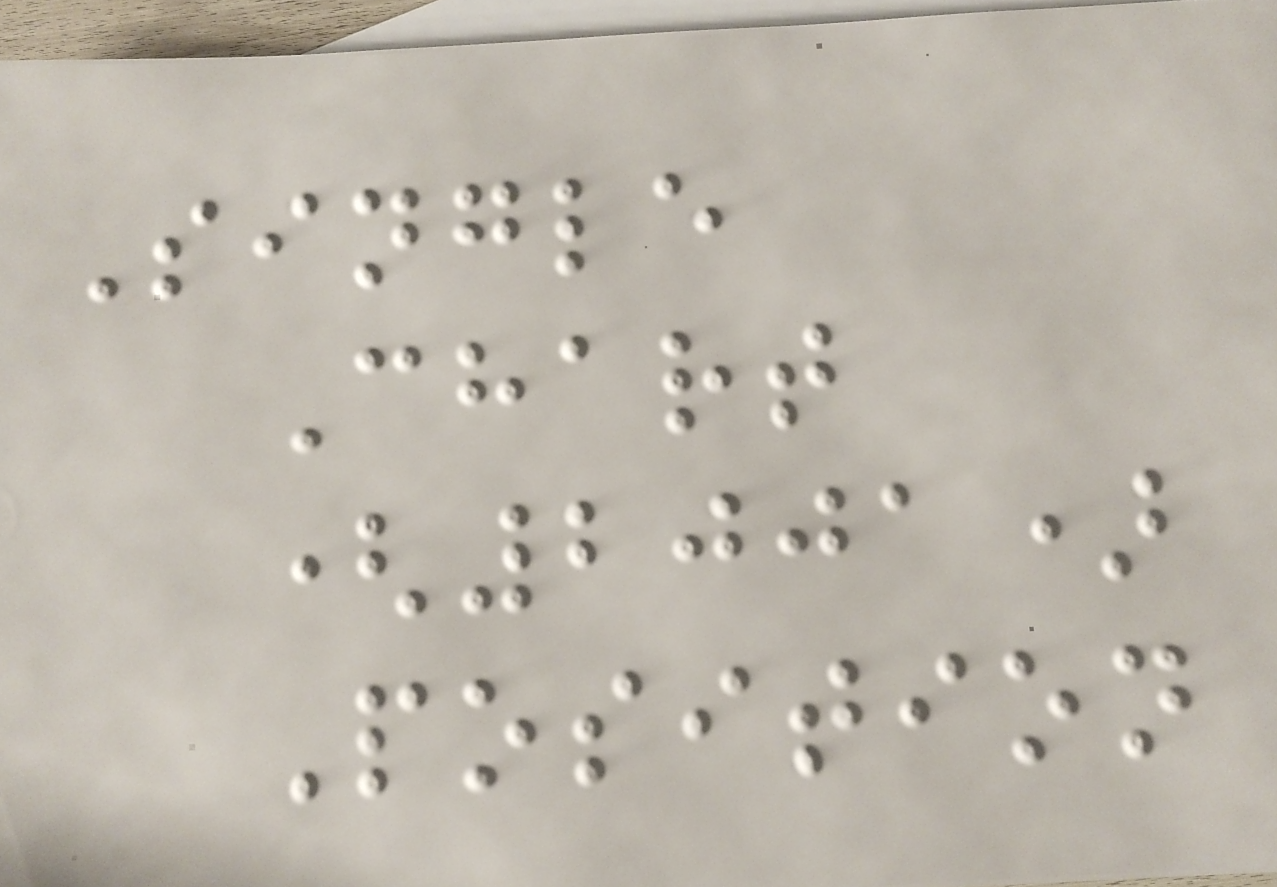Single
Chart
(2001)
Position
